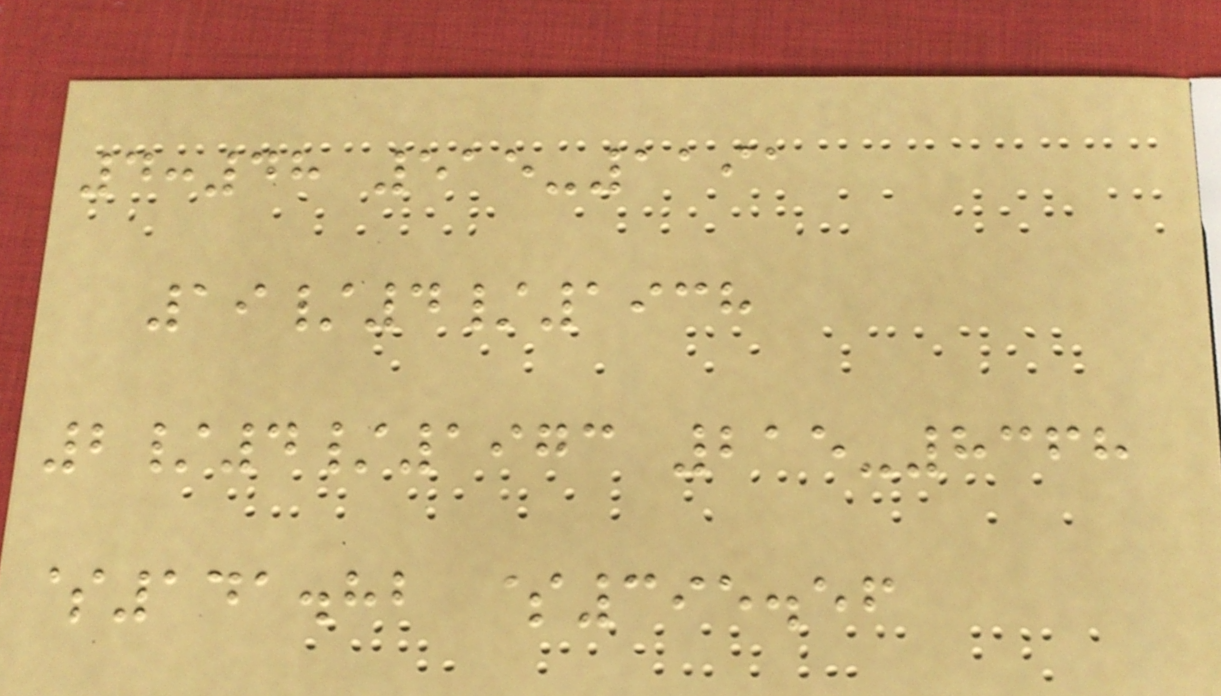4:48 515-1191
19/4/1938
2/4/1973 215-8368
$141.82 $395.56
